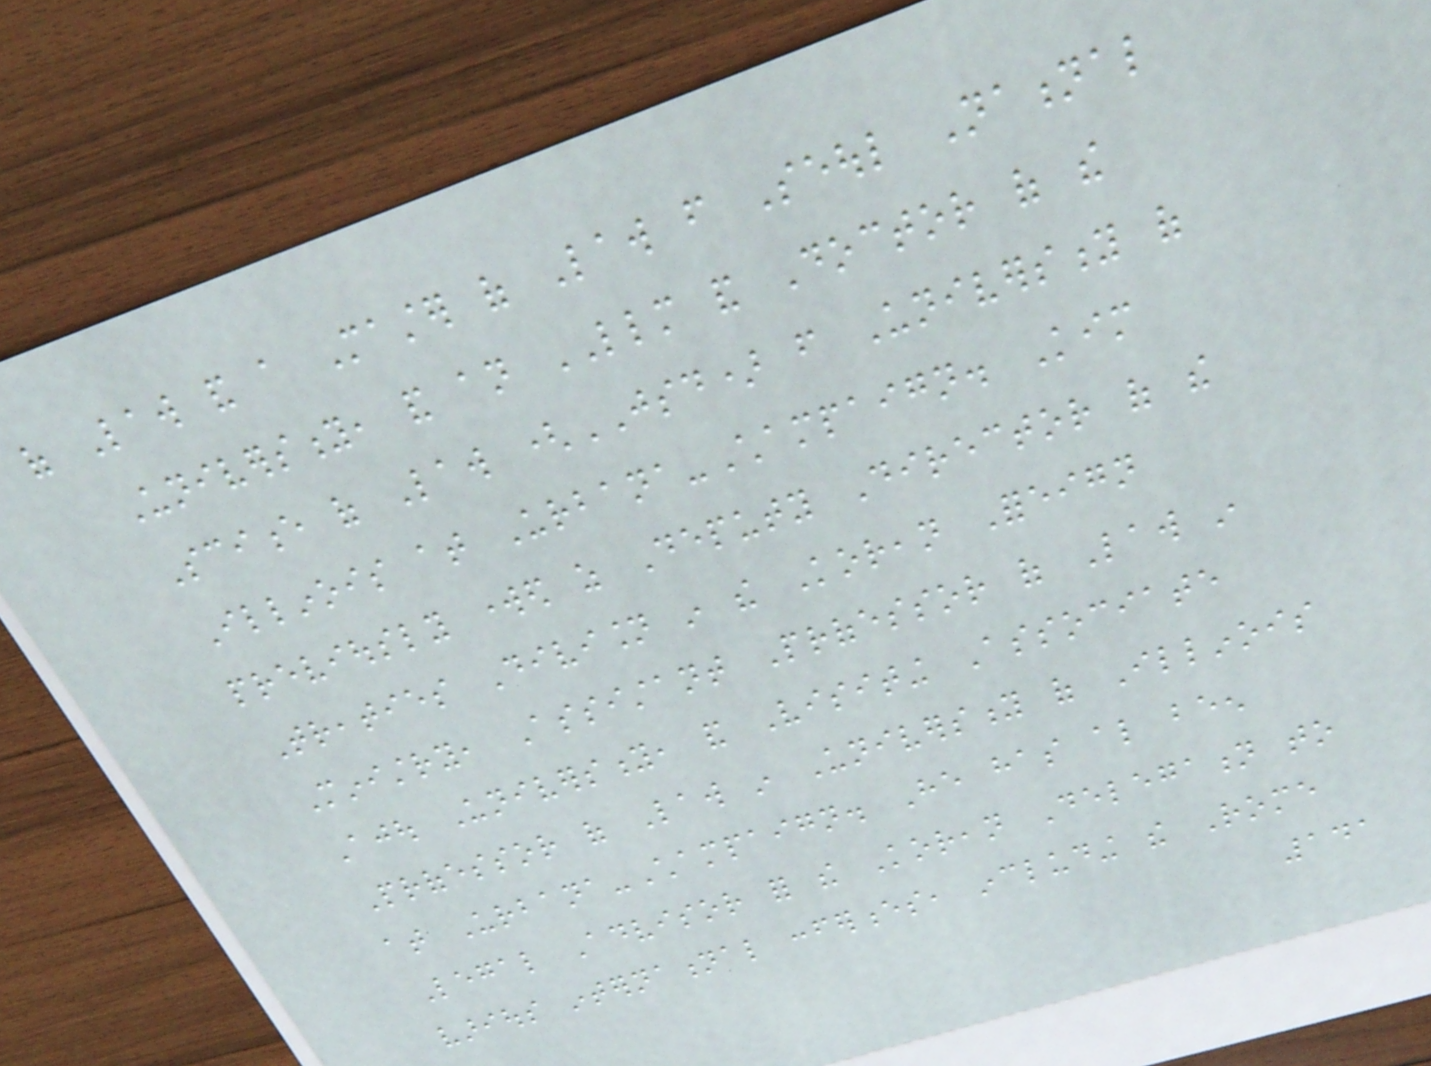of Law and a Master of Law from Seoul National
University, and an LLM and Doctor of the
Science of Law (JSD) from University of
Illinois at Urbana-Champaign. Kim
previously worked as Deputy Director of the
Treaties Division in the Korean Foreign
Ministry, Assistant Professor of Law in
Ajou University, and Visiting Associate
Professor of Law in University of Illinois
at Urbana-Champaign. He has also been
Legal Advisor for the Korean Delegation to
various international conferences, including the Rome
141
